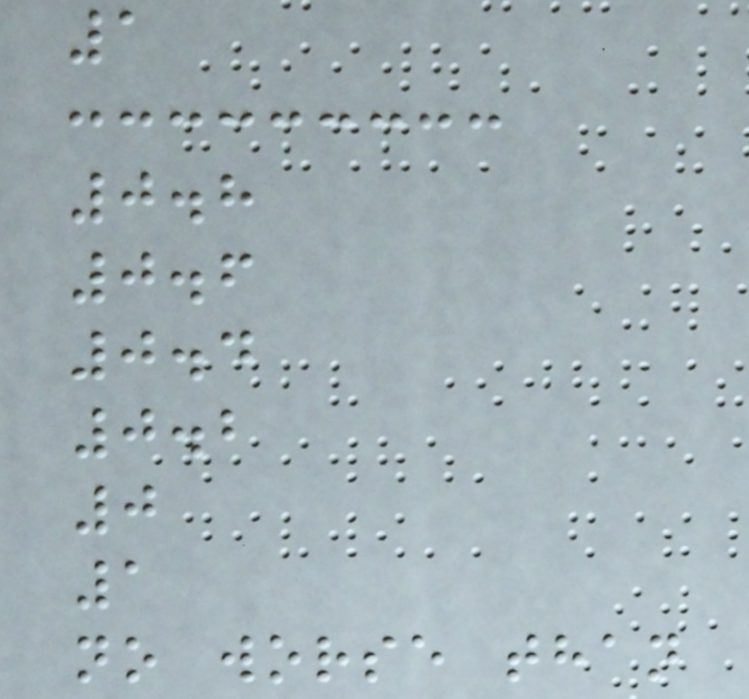1
0.8
0.6
0.4
0.2
0
1
no worse than
